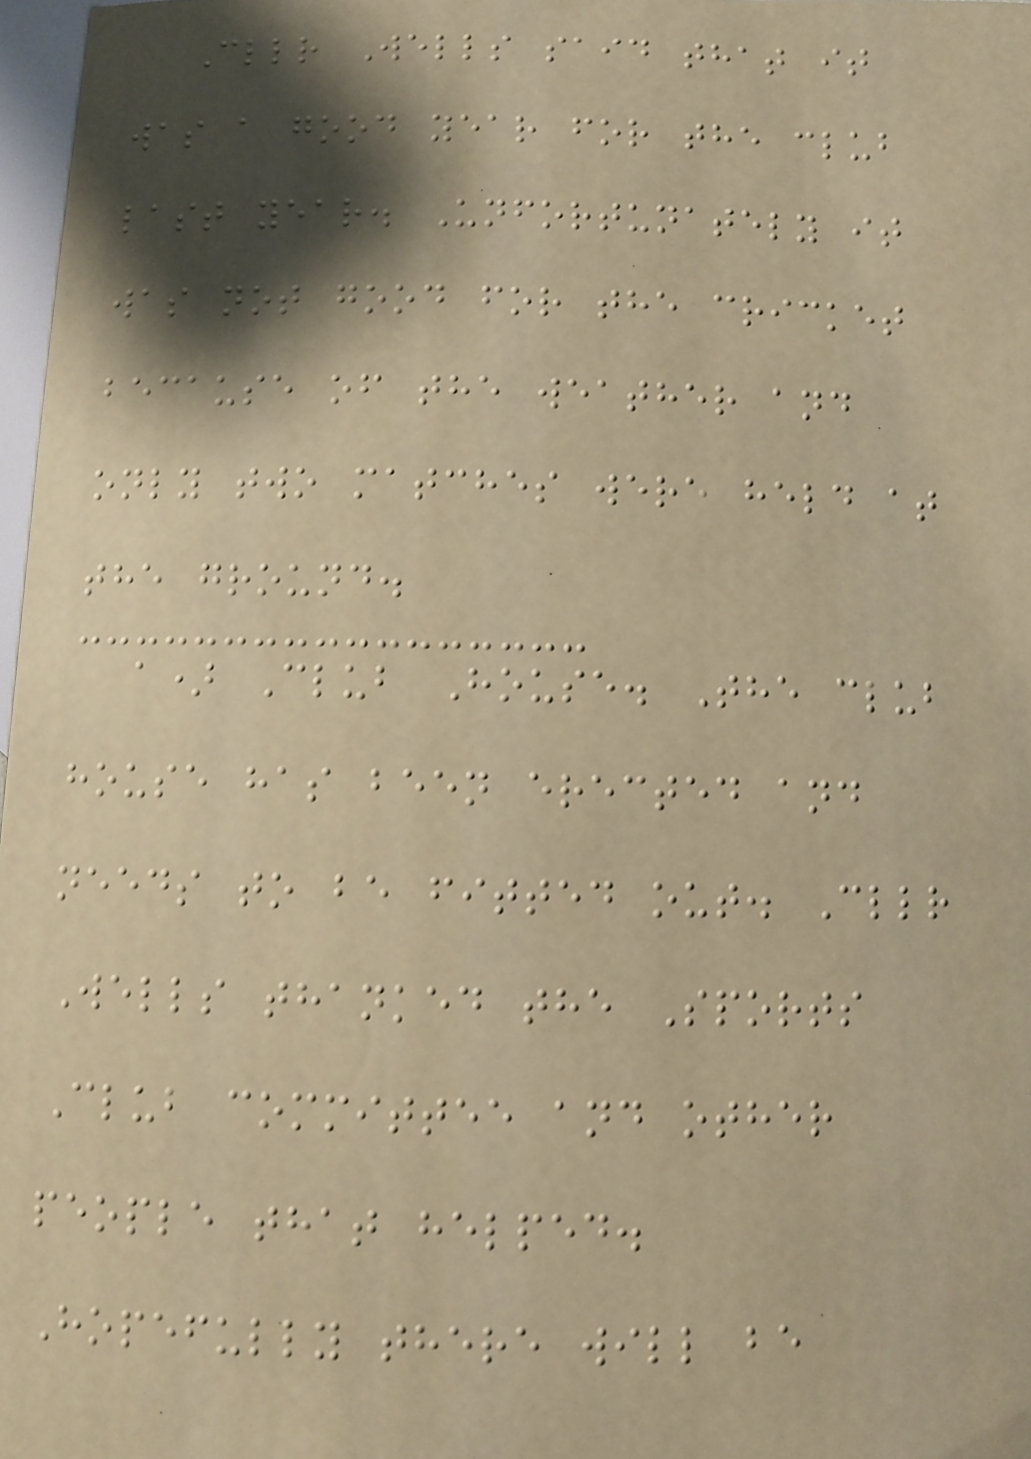Cllr Wells said that it
was a good year for the club
last year. Unfortunately it
was not good for the cricket
because of the weather and
only two matches were held at
the ground.
a) Club House. The club
house has been erected and
needs to be fitted out. Cllr
Wells thanked the Sports
Club committee and other
people that helped.
Hopefully there will be
